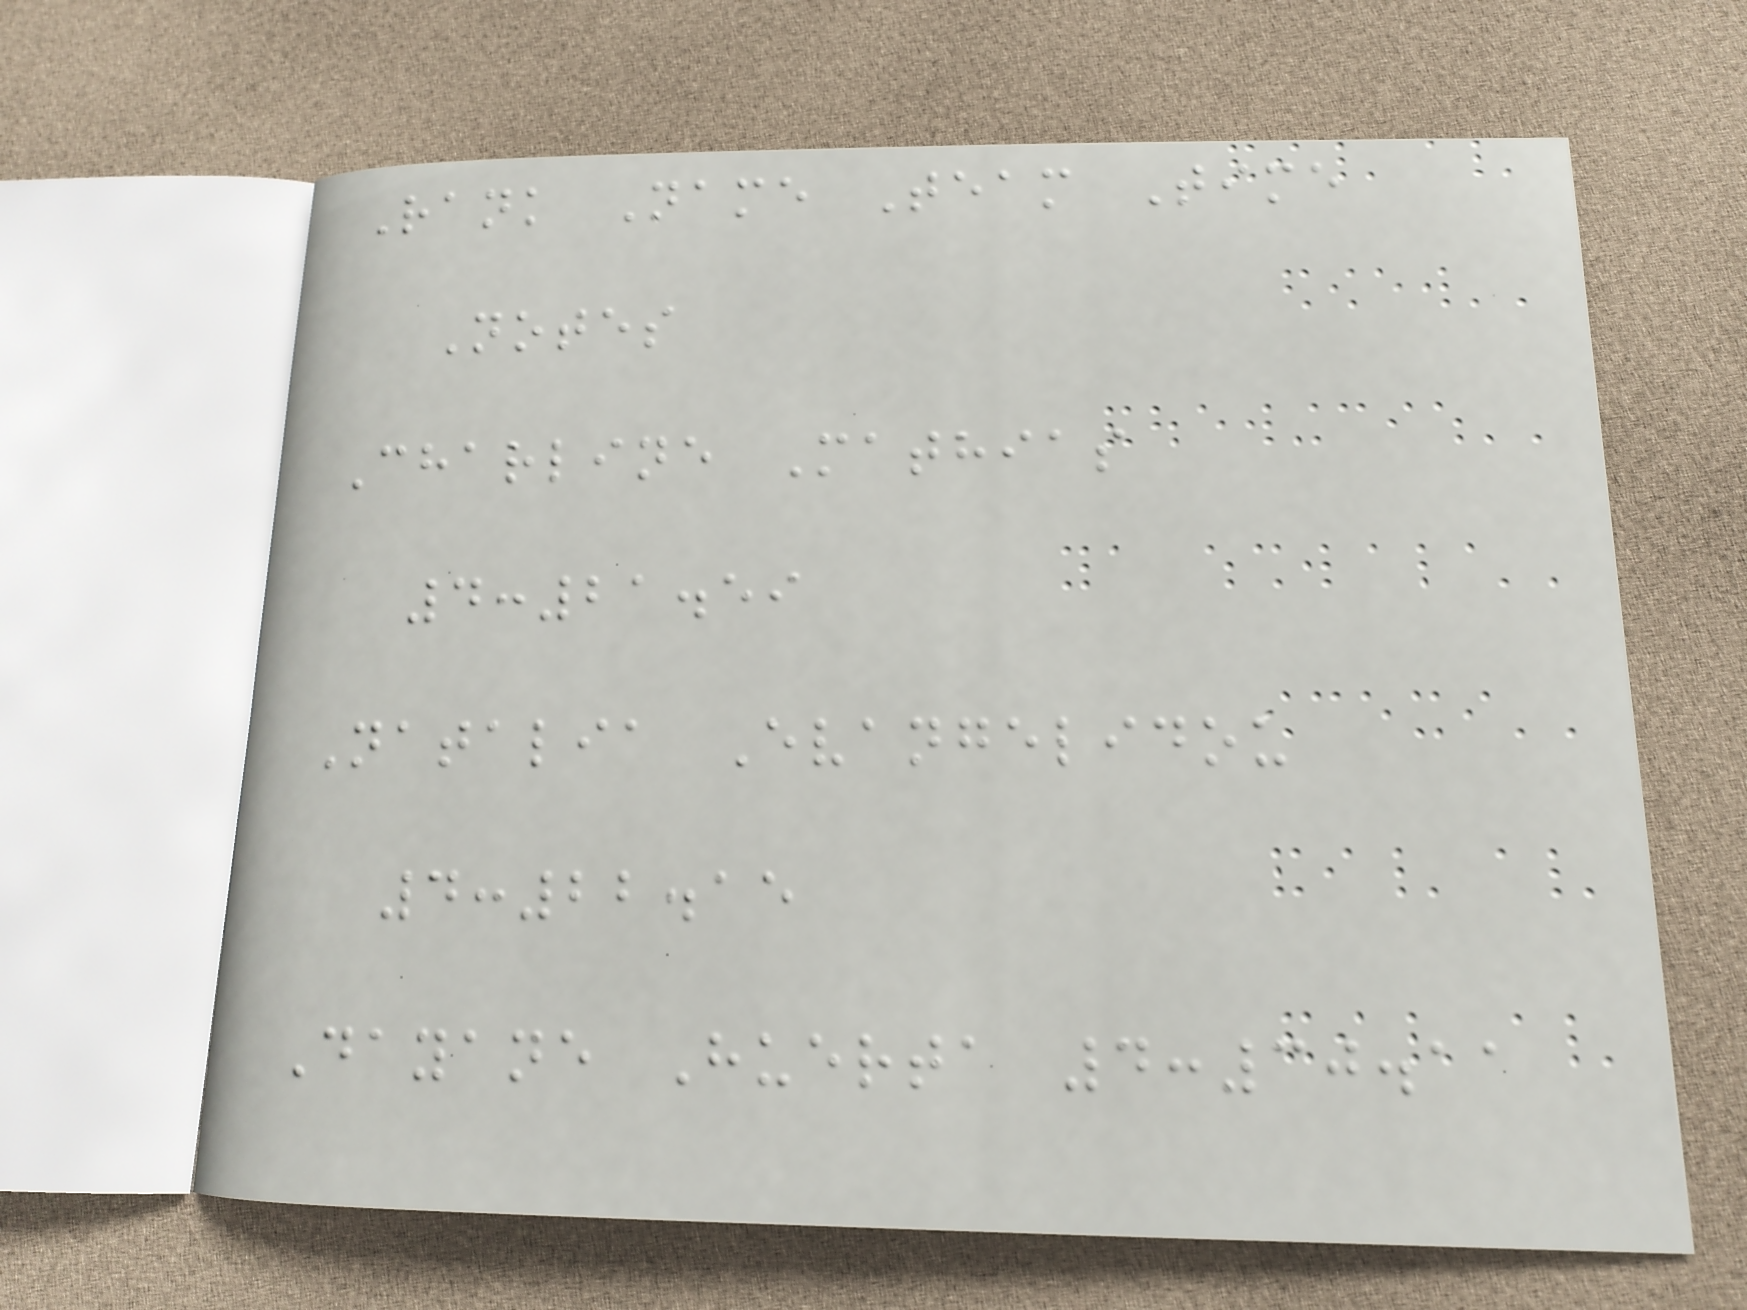Rank Name Team Time
Notes
Charline Mathias
4:21.59
Natalia Evangelidou
4:22.15
Dayane Huerta 4:30.11
